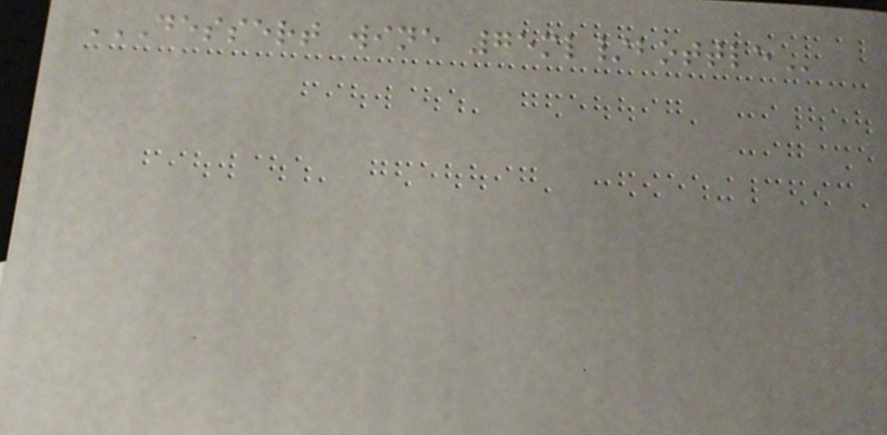DESSERT WINE 75ML/BOTTLE
